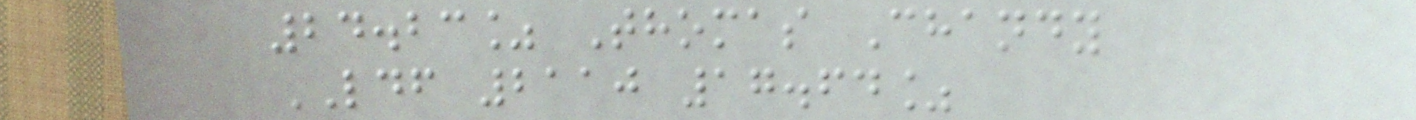24.23% Thomas Chandy
LDF 2110 17.64%
